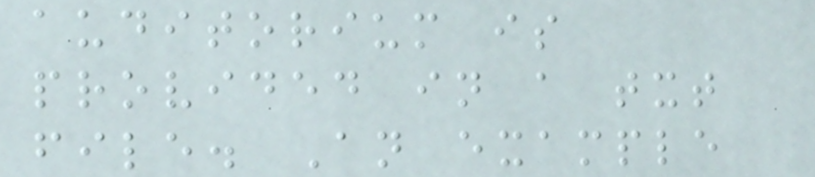auditorium is
provided in a txt
file. An example
